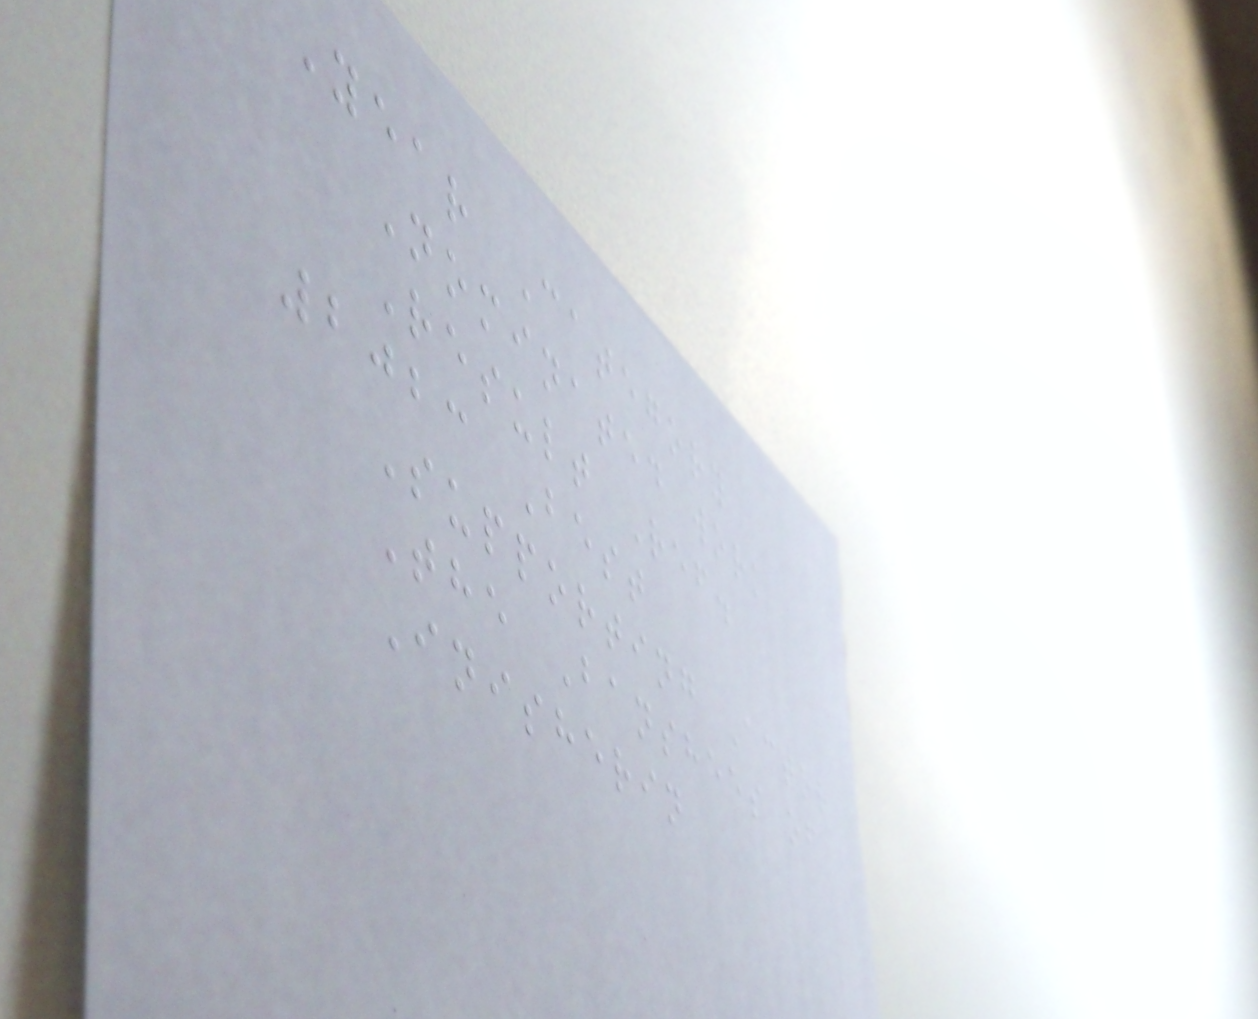Year Category
Nominated work
Result Ref.
2023 Best
Supporting Actor
The Banshees of
Inisherin
